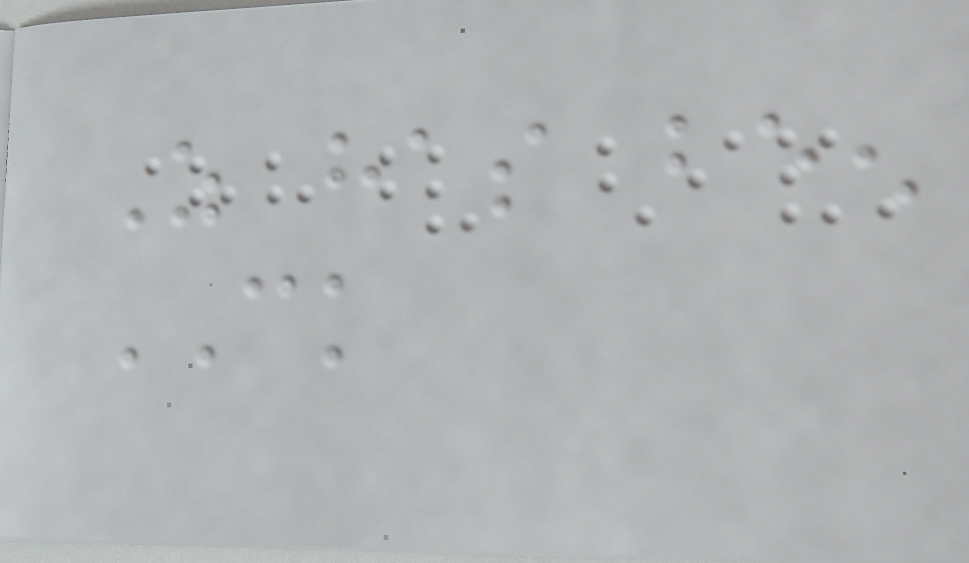As has been
CK
